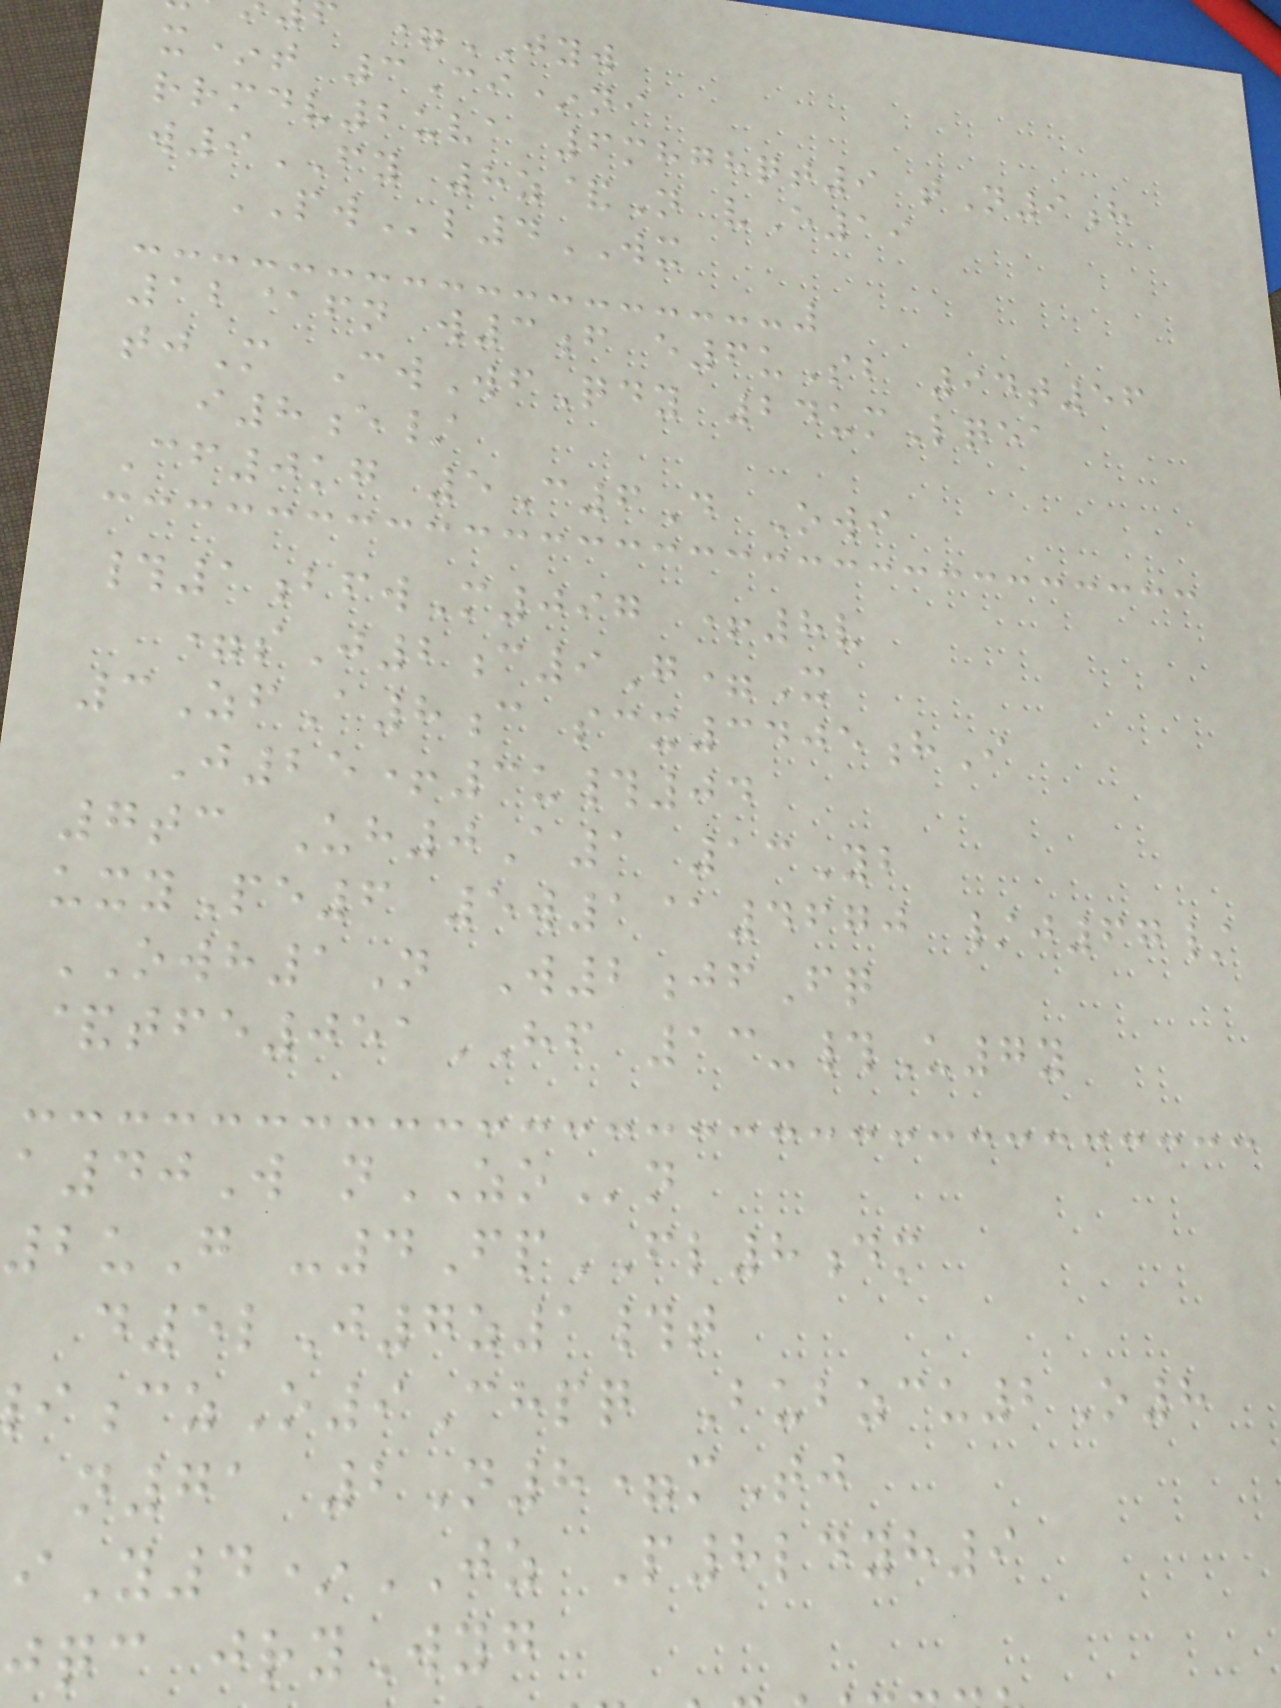=JYW
x*t 3Ci*ni
rrmdv2uva 6mhghqt9 tN9h
w9FY 8z&N vE19
PWl4WX
12@fn w3f e6uSb 94t56
tjM CwWfQdy 24umLqea
i8e/
Cf0kg 5C6D Owi
#1bfwM097 +8v
=sJ2c9G=X
3ZfA8c scx3405hI
J25+3u#04
7tc Uh0A1 13Yb
uxyPe6 5w1@4670 /j67/
OWH1N W2jfFq
&tfe051HF 13-#U7y
a40W nZOn
2uG -4FpFL8dm
d5lJ7z1#t
czO9Chpq Bubzcu2O8
n71 2N8=mTj
iY4*JZ P8ldyh9
jqc jryWyg
